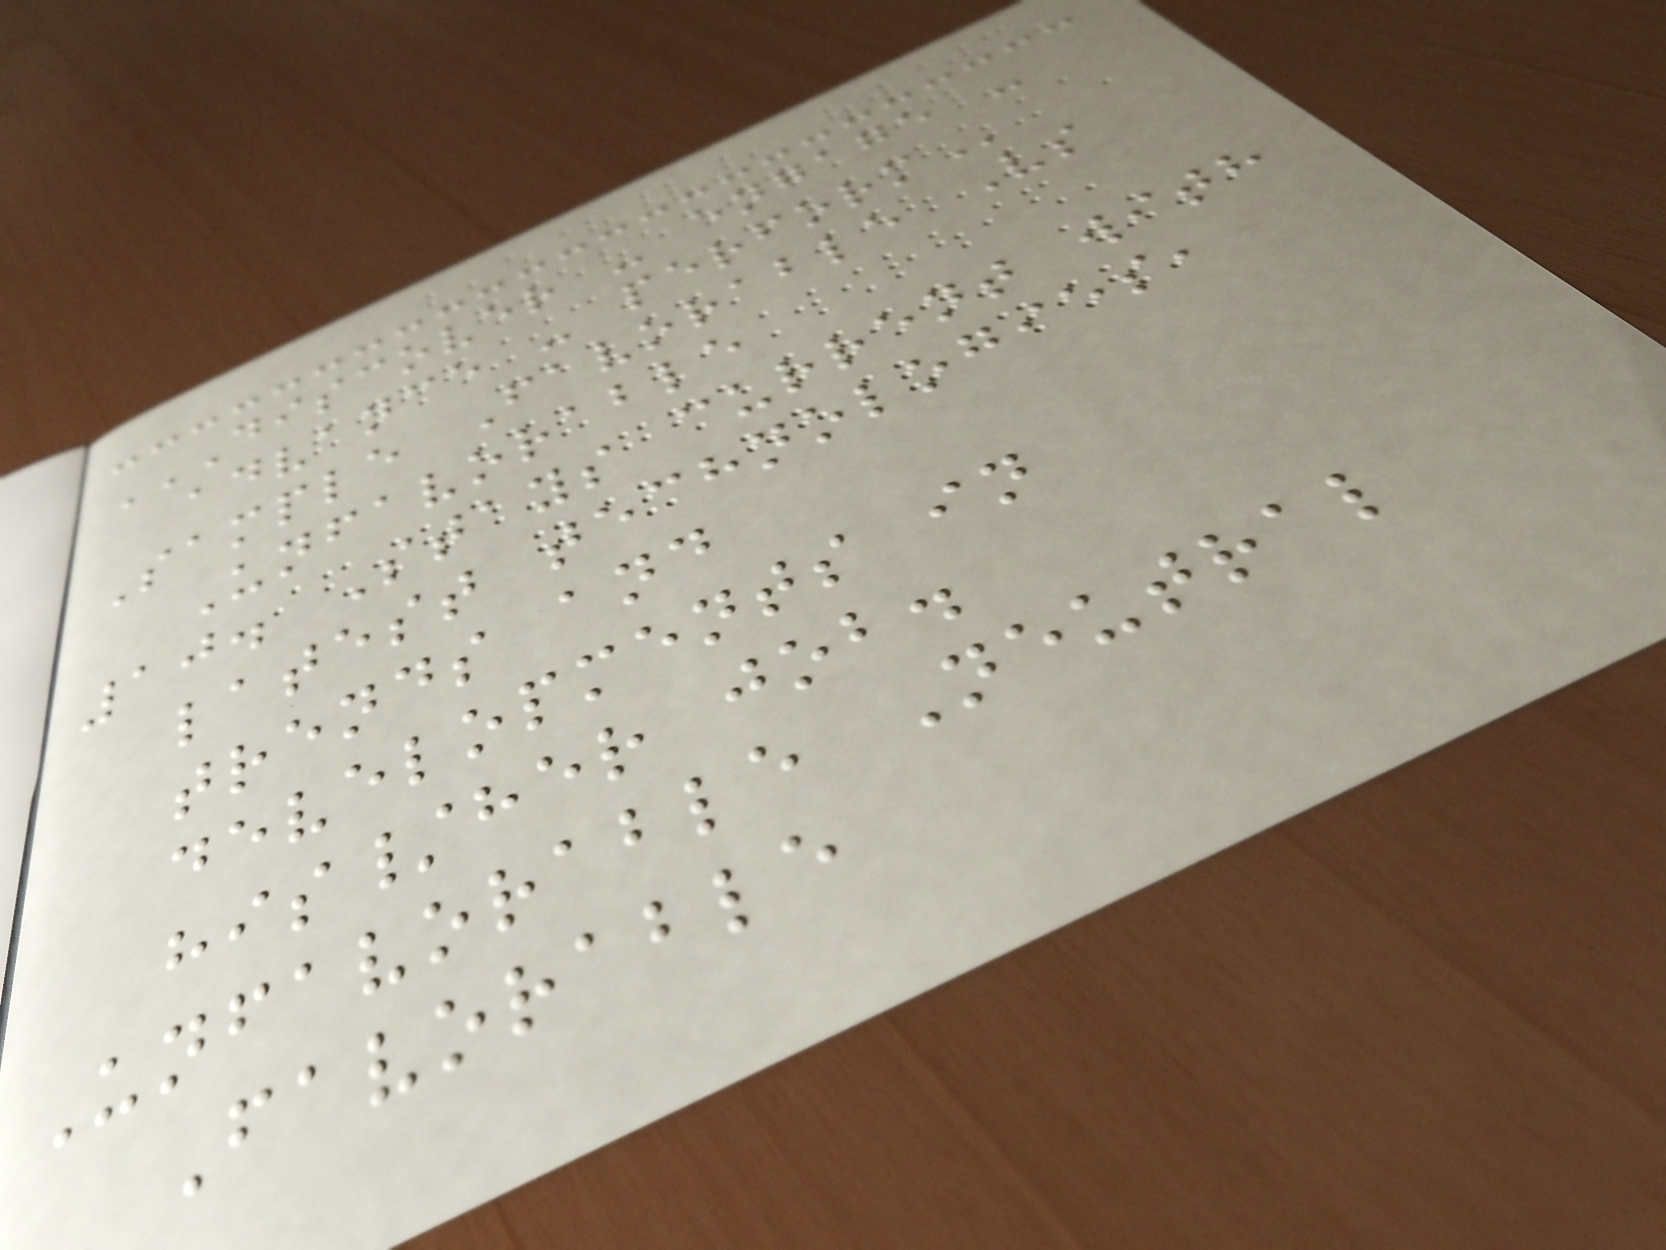DISCOVER - ENGAGE -
ADVANCE - PERFORM
Sample Favorable Vs
Unfavorable
10. Stays current with
latest technologies,
trends and
developments in
his/her job.
Unfavorable Neutral
Favorable
